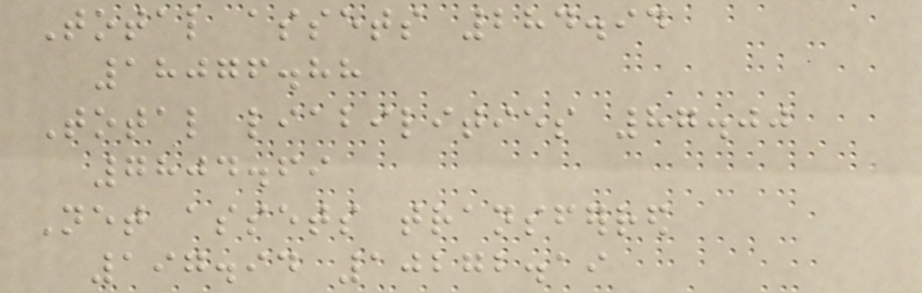Total assets 284.94
18076.88
Total liabilities 87.00
7804.69
Net assets transferred
197.94 10272.19
